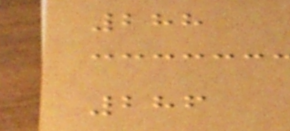288
286
